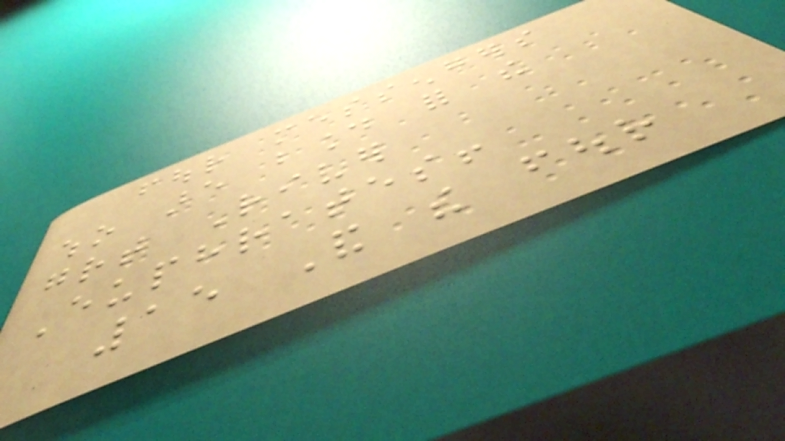four messengers
who are bound for the
great River
Euphrates!
15 And the four
